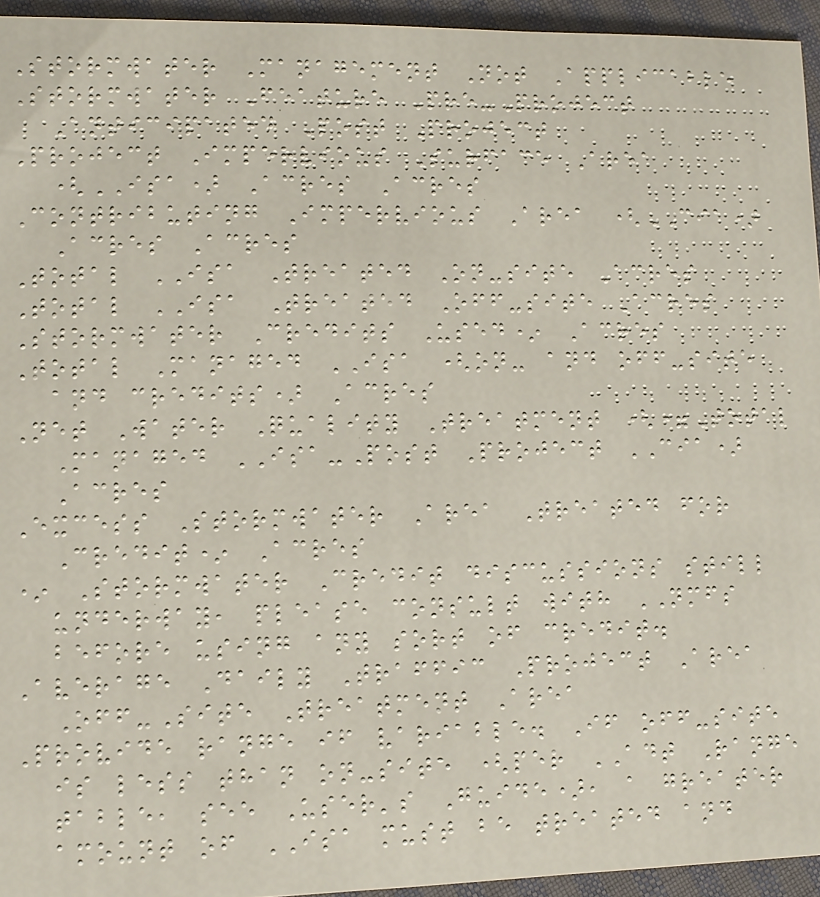Stormwater Management Not Applicable
Stormwater Feature Pre-Project
Anticipated Post Project
Project Impervious Surface Area
(ISA) Acres Acres
Contributing Impervious Area (CIA)
Acres Acres
Total ISA Treated On-site Acres
Total ISA Treated Off-site Acres
Stormwater Credits Used* Acres
Total Managed ISA (on- and off-site
and credits) Acres
Net Water Quality Treatment (=Total
Managed ISA-Post Project CIA)
Acres
Excess Stormwater Area Treated for
Credit* Acres
* Stormwater Credit discussions still
underway, please consult with NMFS
before using any sort of credit.
Average Daily Traffic Project Area
Off-Site Treatment Area
Provide range if variable. If off-site
is less than on-site (per ADT Range
table, see User's Guide), a greater
amount of ISA must be treated and
